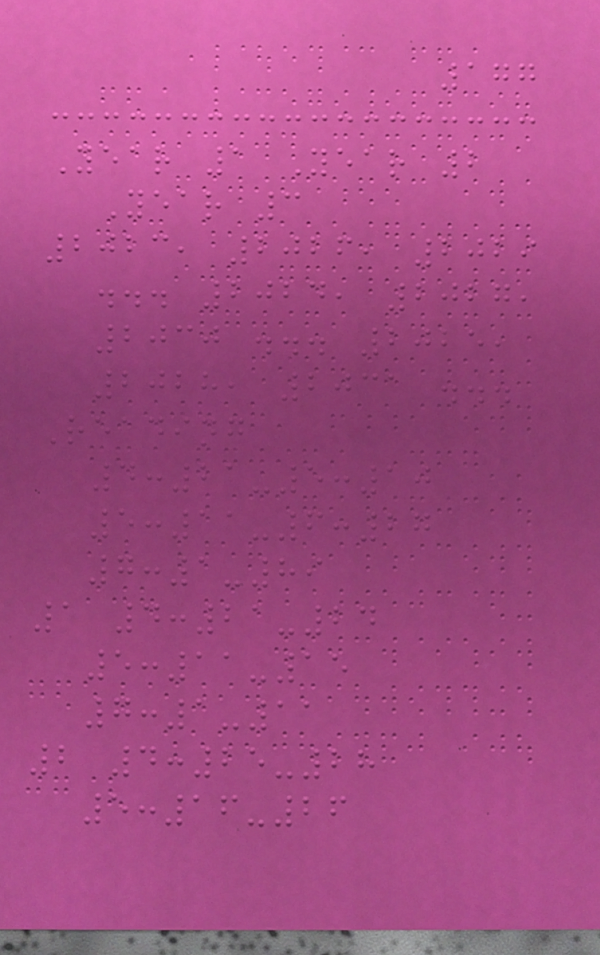177
Year 1 Year 2
Year 3
2023, 2026, 2029
... 2024, 2027,
2030 ... 2025,
2028, 2031 ...
Reading
4:21-5:10
5:11-6:27
7:1-89
1 4:21-24
5:11-15
7:1-11
2 4:25-28
5:16-26
